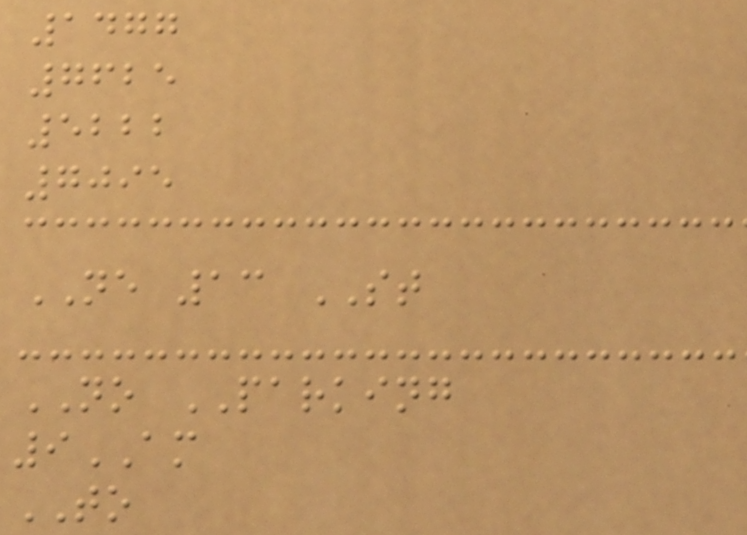1477
7625
5222
7095
NE 13 ST
NO PARKING
9AM
TO
